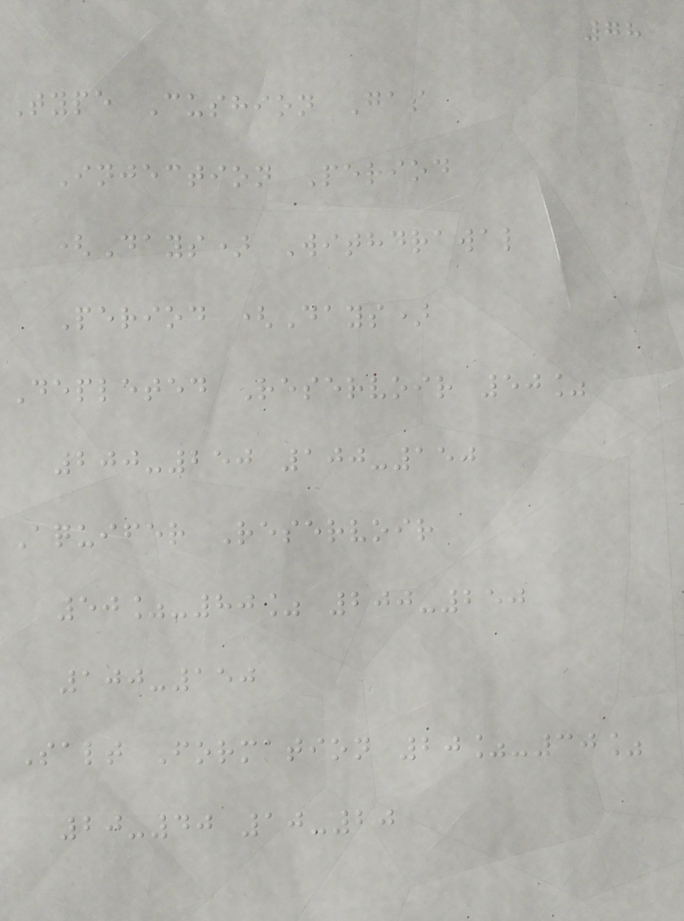78
Type Cushion Gas
Injection Period
(Days) Withdrawal
Period (Days)
Depleted Reservoir 50%
200-250 100-150
Aquifer Reservoir
50%-80% 200-250
100-150
Salt Formation 20%-30%
20-40 10-20
